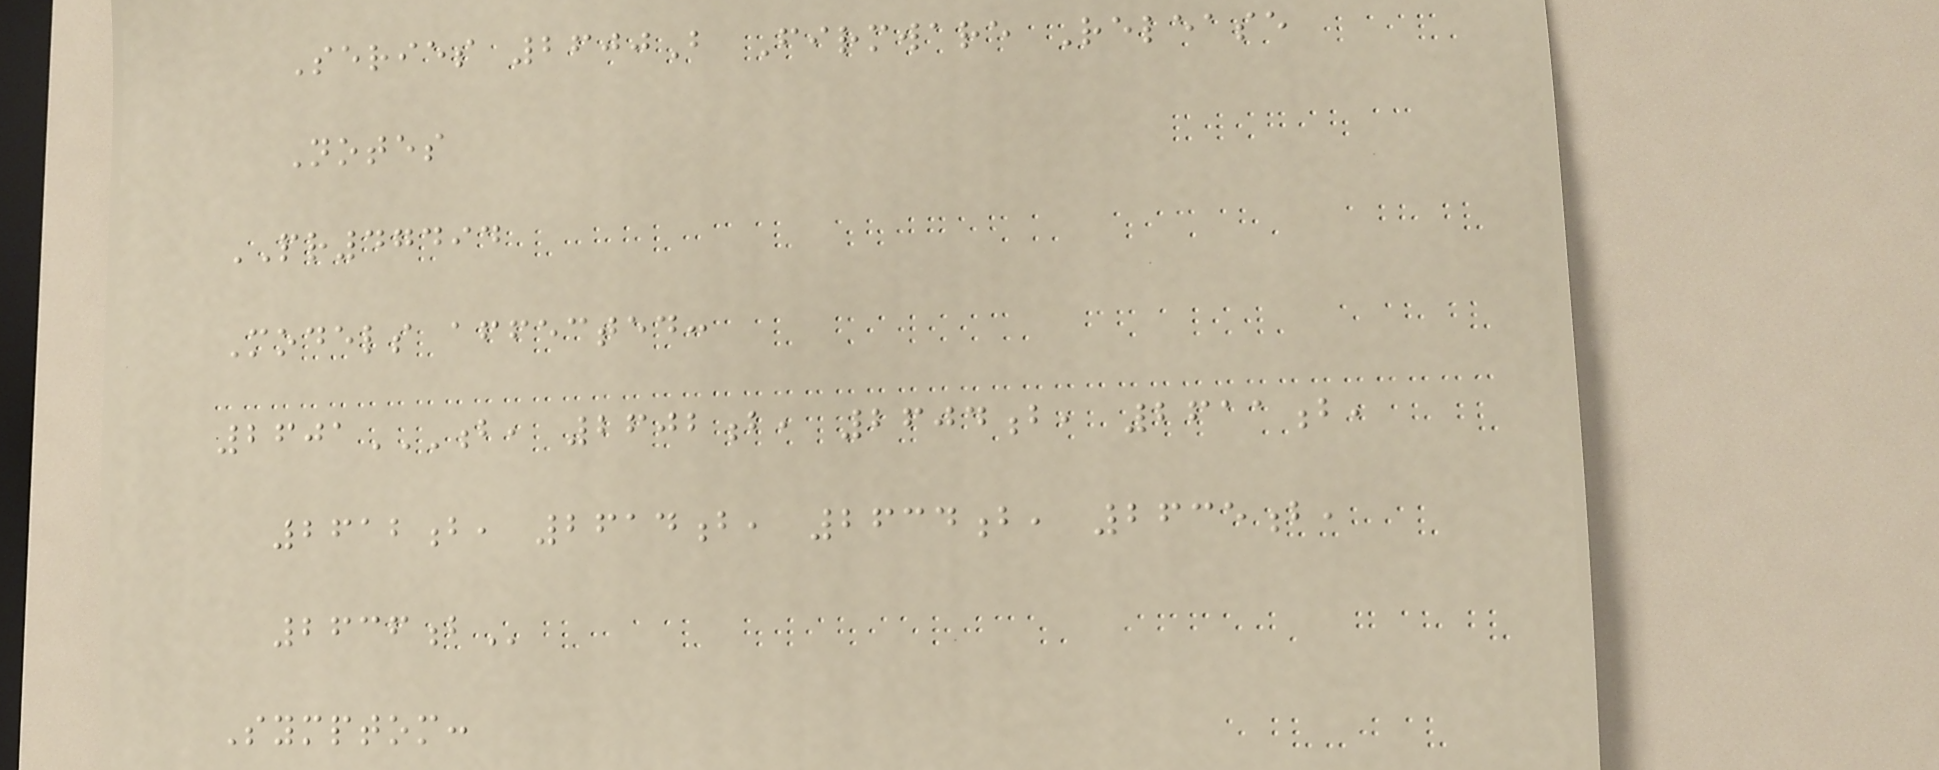Series 2600B Firmware Release
Notes
PR47494
Models affected:
2601B, 2602B, 2604B, 2611B,
2612B, 2614B, 2634B, 2635B,
2636B
Symptom:
